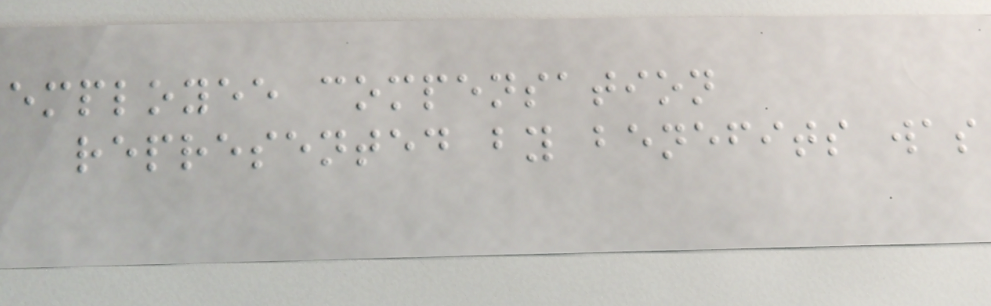employee compensation
represented by benefits was
